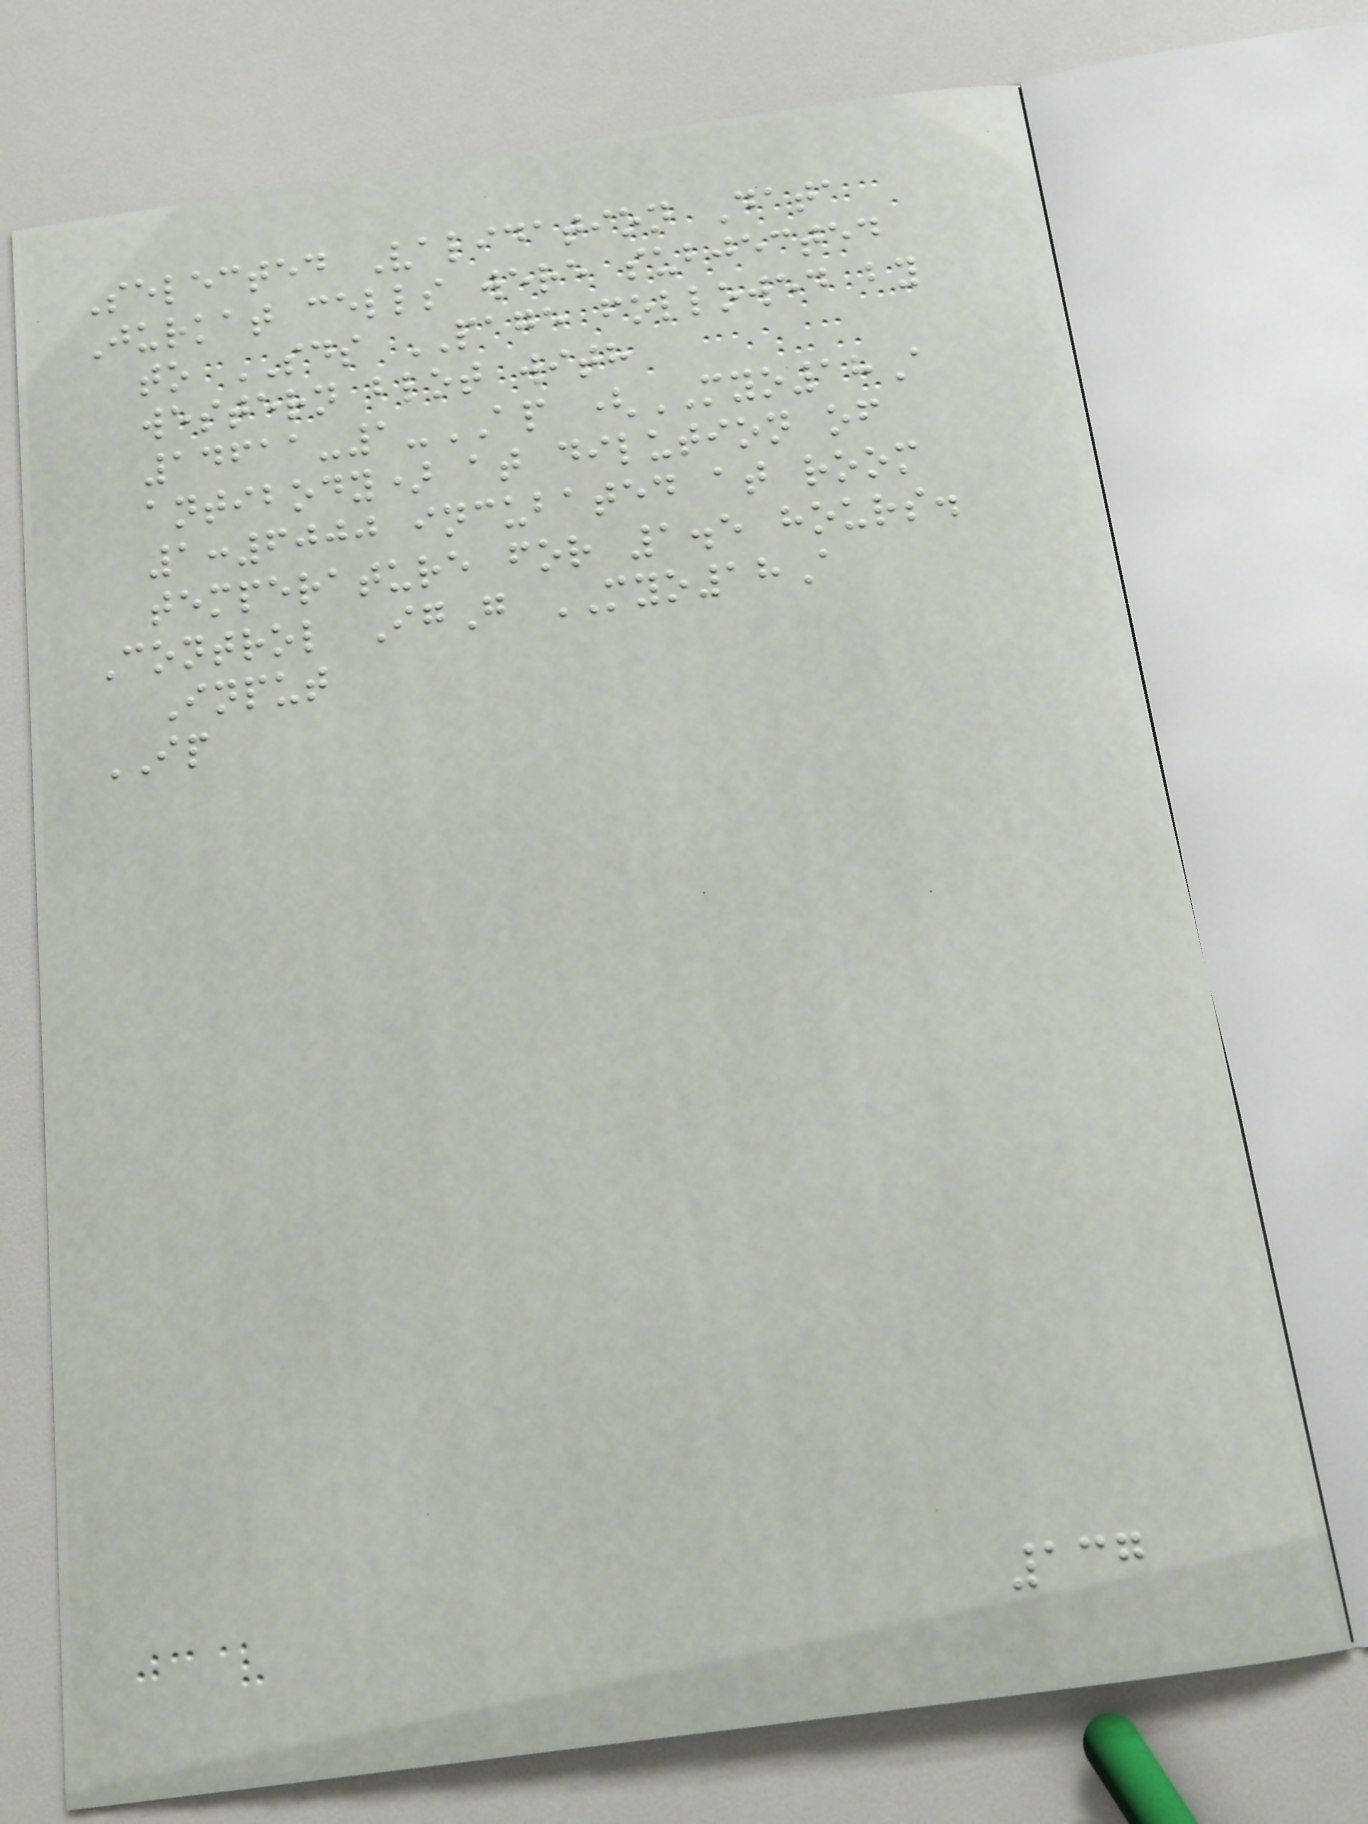Selected Validation Data
Jurkat cells were subjected
to SDS PAGE followed by
western blot with
14611-1-AP (MYO18A
antibody) at dilution of
1:6000 incubated at room
temperature for 1.5 hours.
Control IgG MYO18A
Input
IP
137
